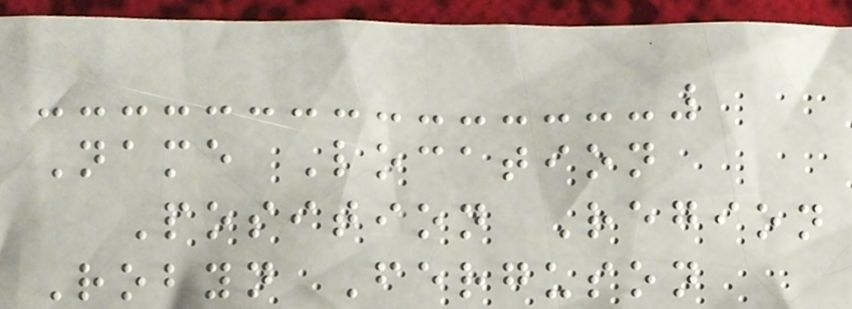Name Location
Position Region
Robyn Ferguson
